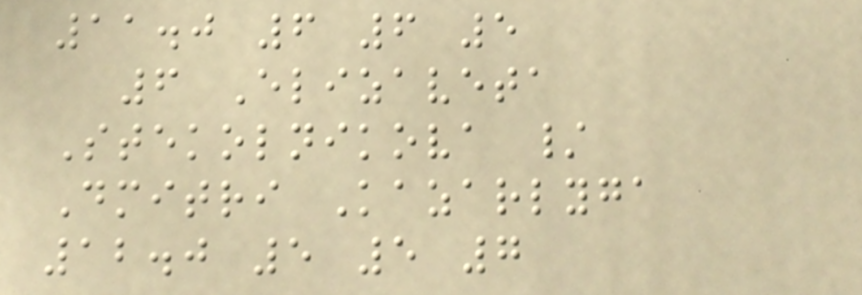11.0 6 6 5
6 Elizaveta
Stekolnikova /
Dmitri Kazarlyga
12.0 5 5 7
